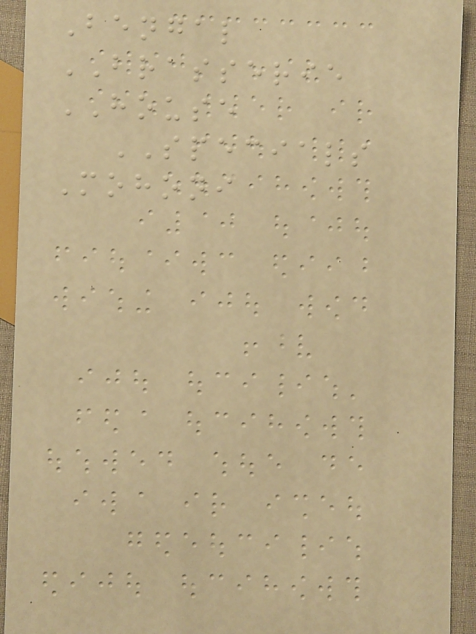Bengal
BRASSERIE
HOUSE
SPECIALS
Mohoni
